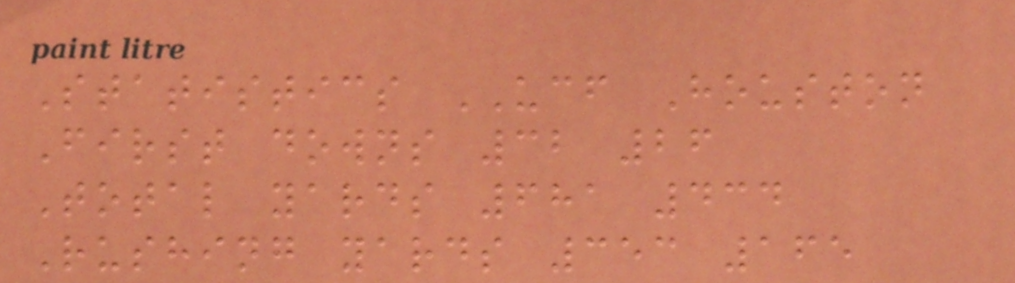Statistics UCF Houston
First downs 32 26
Total yards 681 434
Rushing yards 353 165
